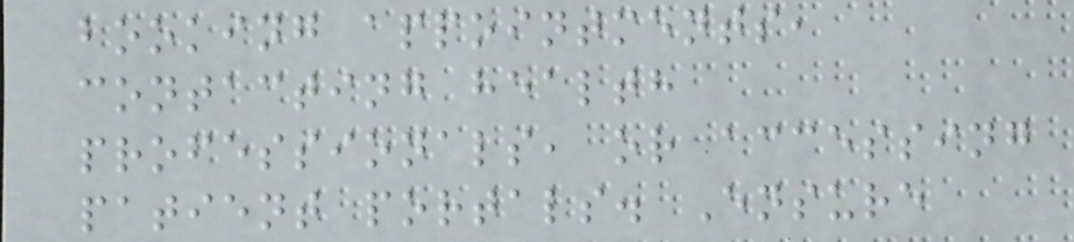booking appointments,
contacting health
professionals, or accessing
patient portals. Ensure
